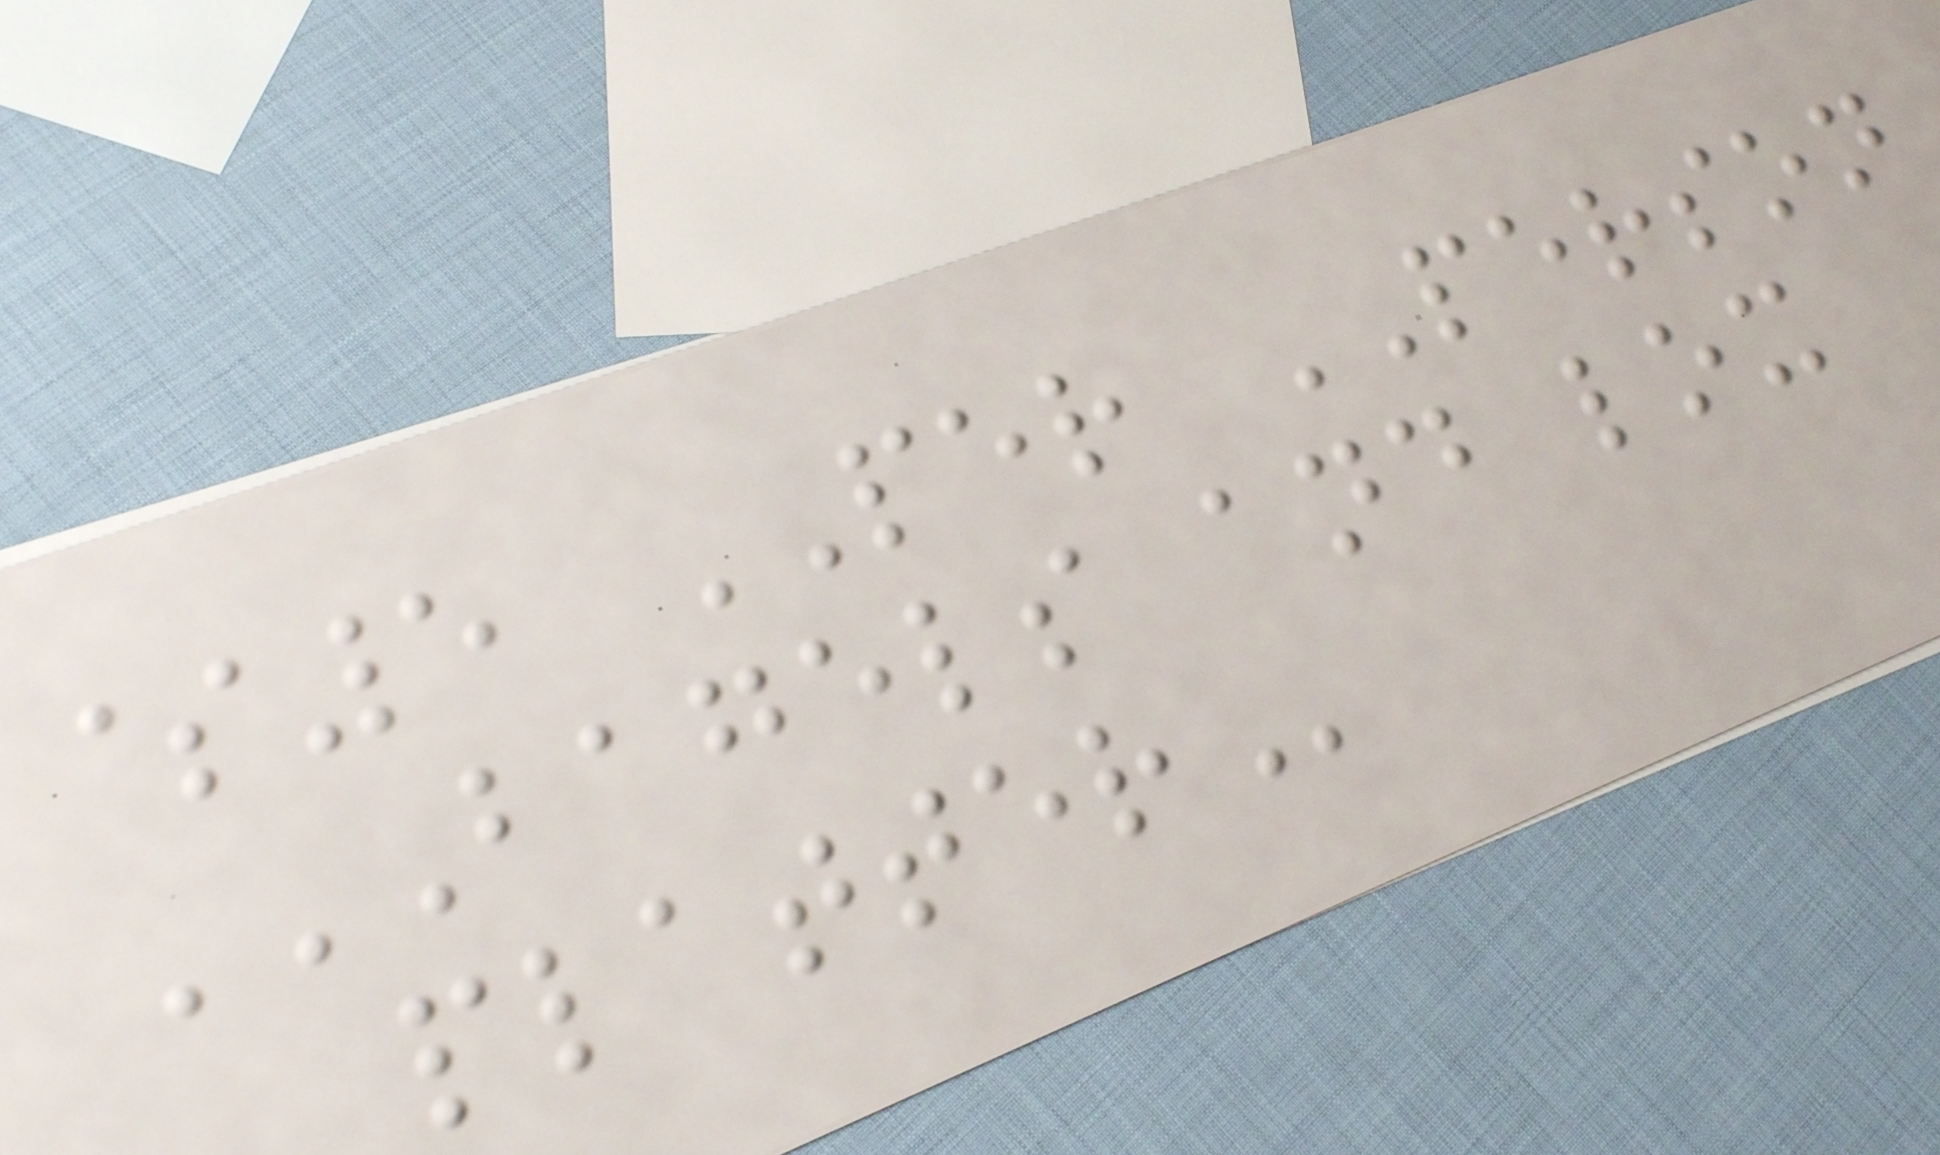$5 PER PERSON
BAGELS AND LOX
PLATTER
